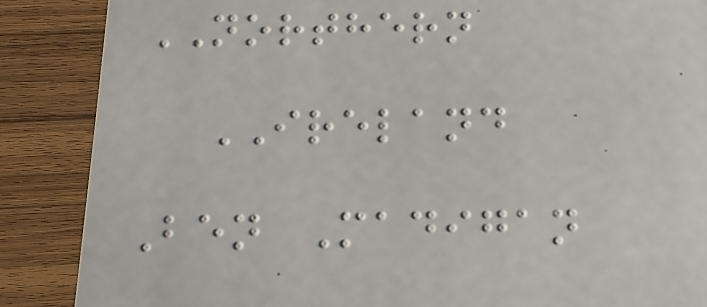NORTHERN
IRELAND
Ben Madigan
